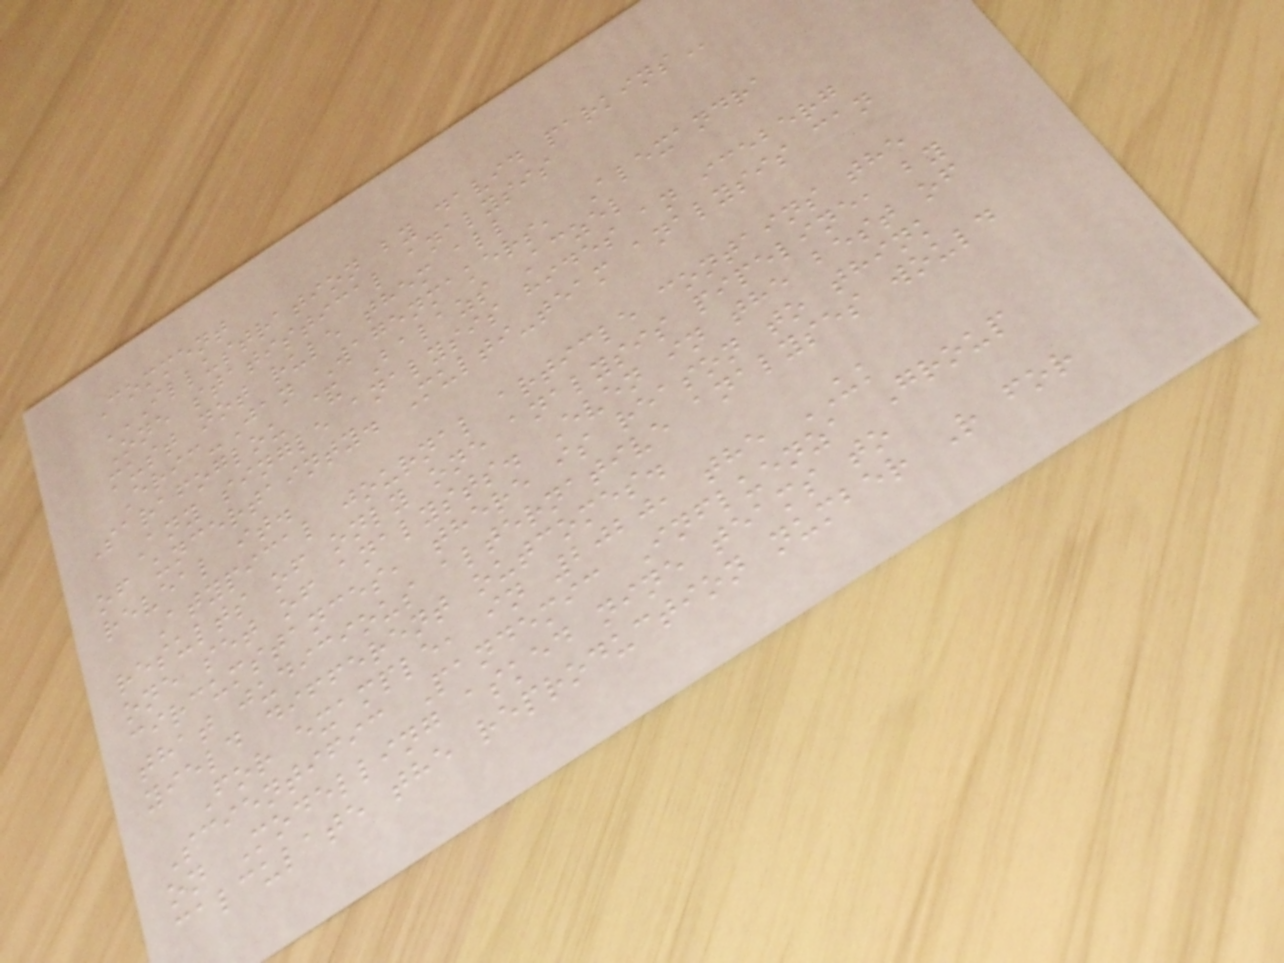Comment
ILLUSTRATION BY DAVID PARKINS
One statistical analysis
must not rule them all
Eric-Jan Wagenmakers, Alexandra
Sarafoglou & Balazs Aczel
Any single analysis hides an iceberg
of uncertainty. Multi-team analysis can
reveal it.
Atypical journal article contains the
results of only one analysis pipeline, by
one set of analysts. Even in the best of
circumstances, there is reason to think
that judicious alternative analyses would
yield different outcomes.
For example, in 2020, the UK
Scientific Pandemic Influenza Group
on Modelling asked nine teams to
calculate the reproduction number R for
